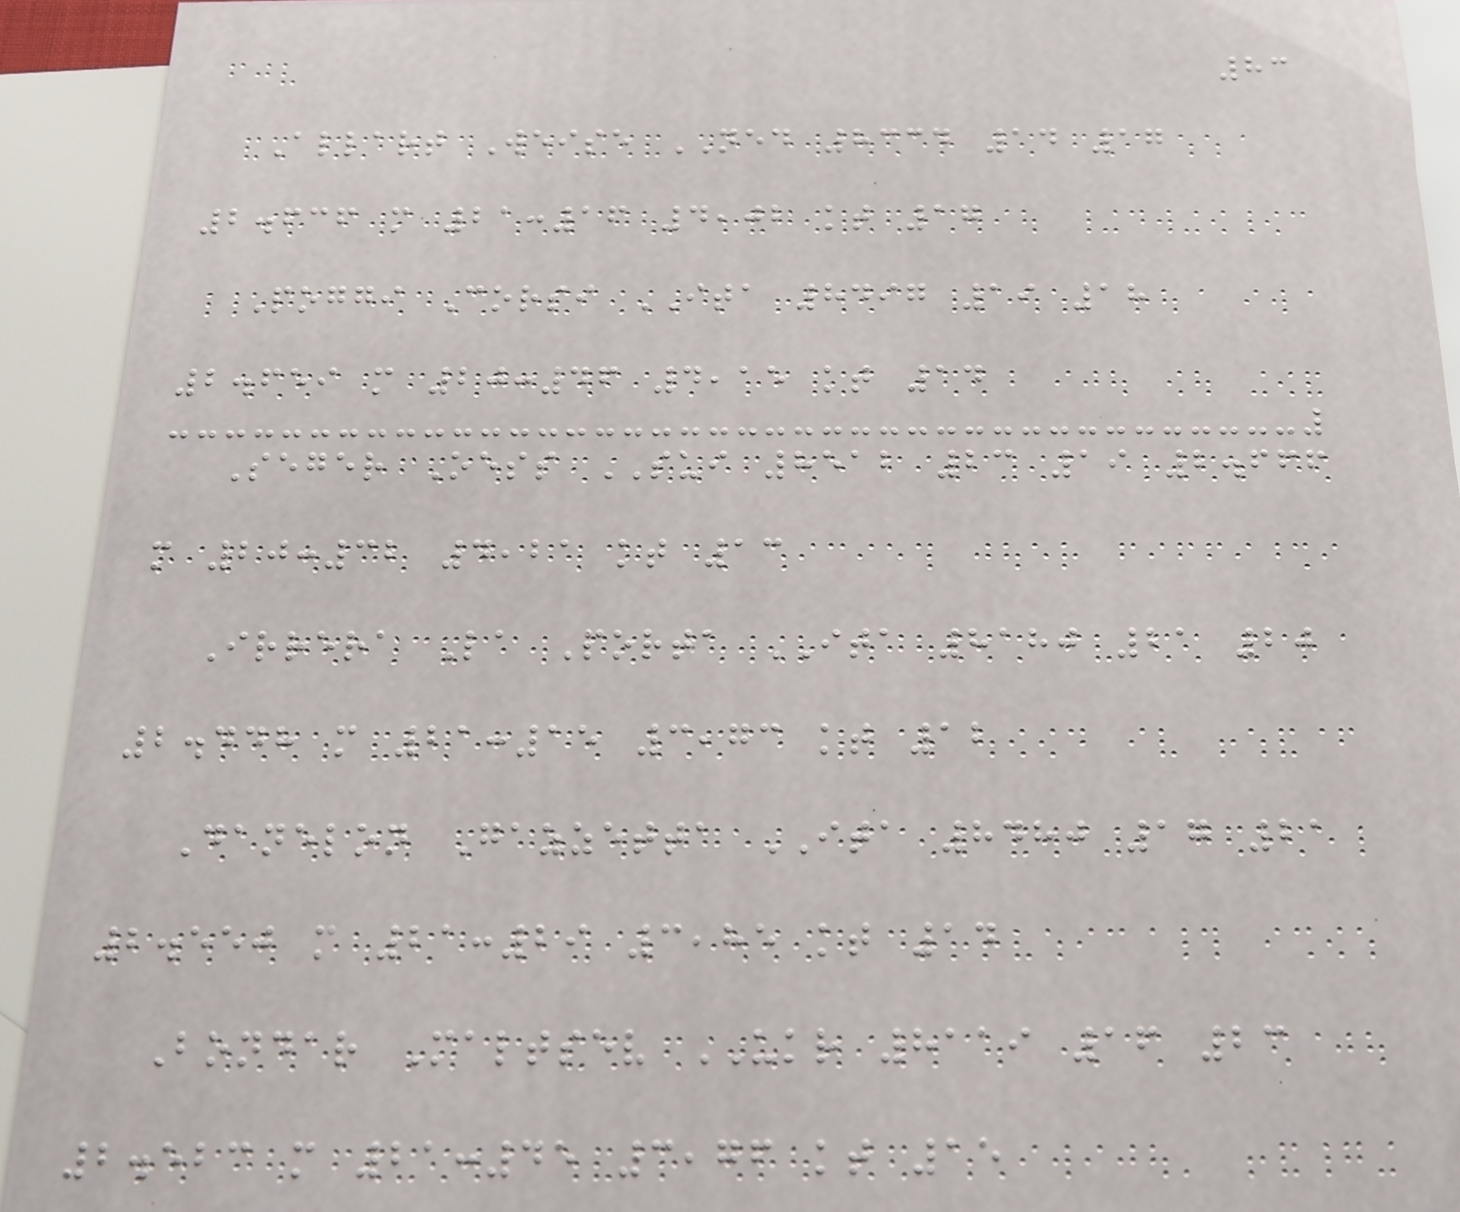83
Allart Weise NED 8334 14 17
2.636 m 21:16 4,02 kt 17
Poggi Corsi ITA 8497 19 18
2.659 m 20:46 4,15 kt 14
Seger Oess SUI 8512 23 19 2.666
m 20:32 4,21 kt 13
Irrera La Porta ITA 8180 21 20
2.448 m 21:15 3,73 kt 12
Danelon Gazzetta ITA 8480 17 21
2.550 m 21:29 3,85 kt 14
Bondar Maltsev UKR 8119 16 23
2.523 m 21:45 3,76 kt 15
